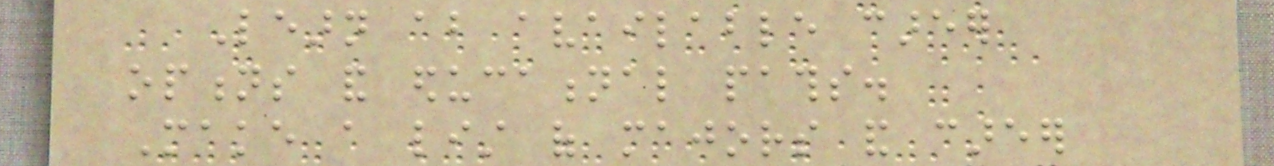Learn about available career
options and educational paths.
Make a list of majors and career
